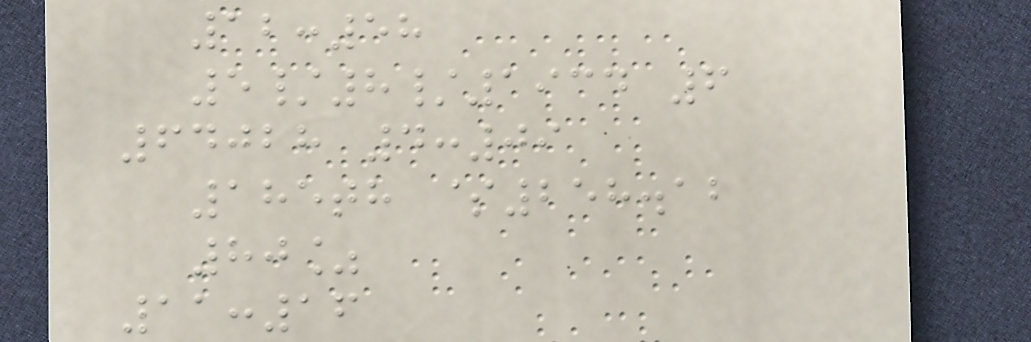12:58
5/8/1934 6
64028 4:09
185th $258.12
80%
11:16
